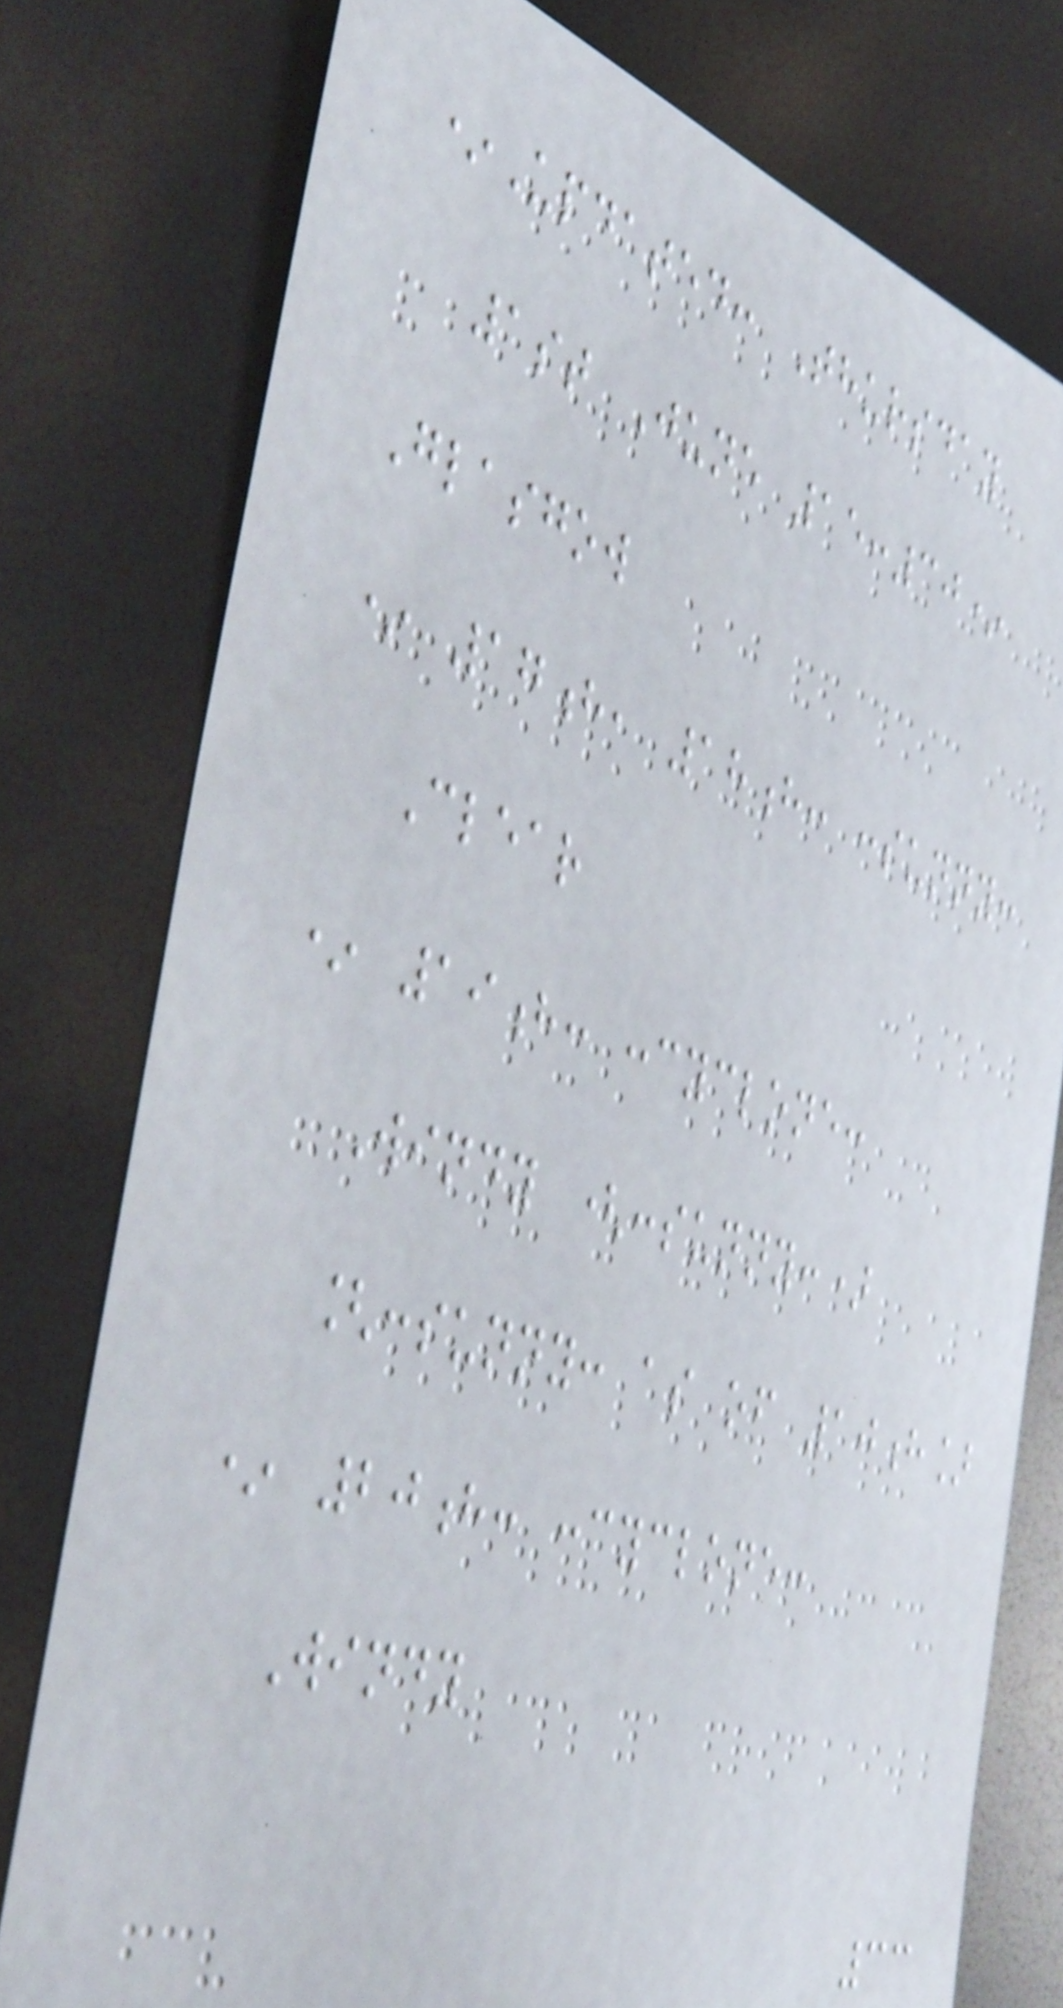*Updated: Thursday
1st June 15:30*
Glasgow
* 17h, 18h: :sunny:
Clear
* 19h: :cyclone:
Windy (:sunny:)
[:sunny: as of 10h]
* 20h: :cyclone:
Windy
33
